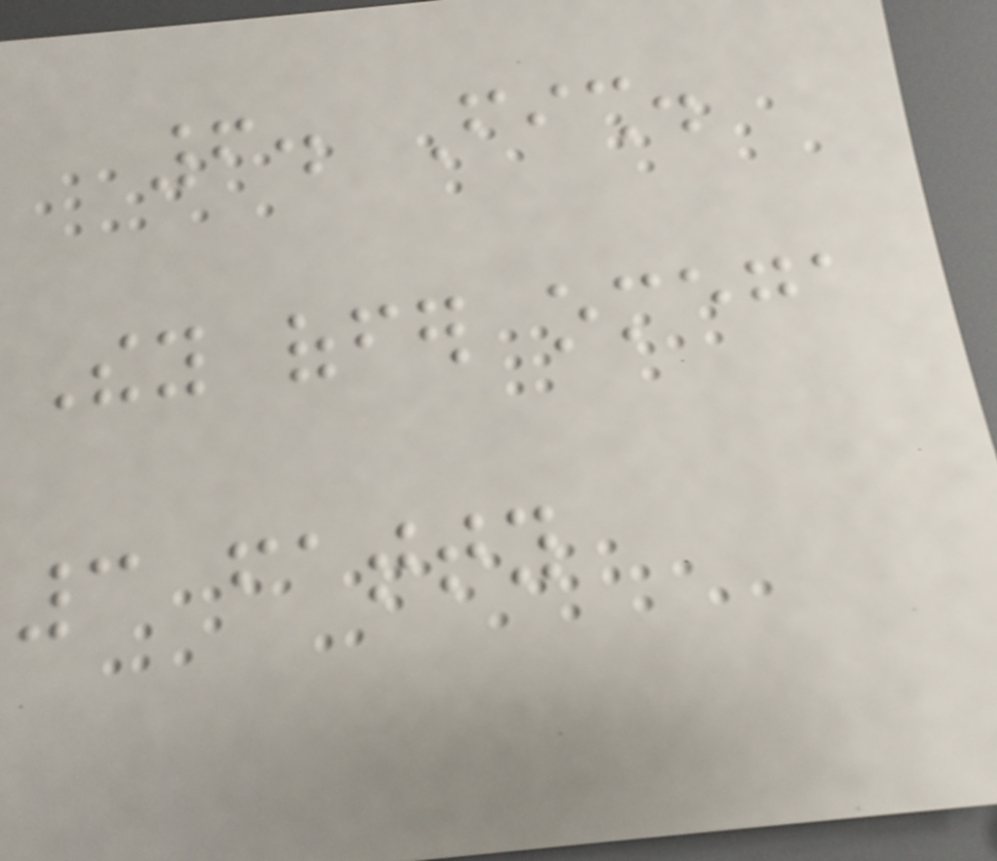6. Fish.
They offer omega
3 fatty
